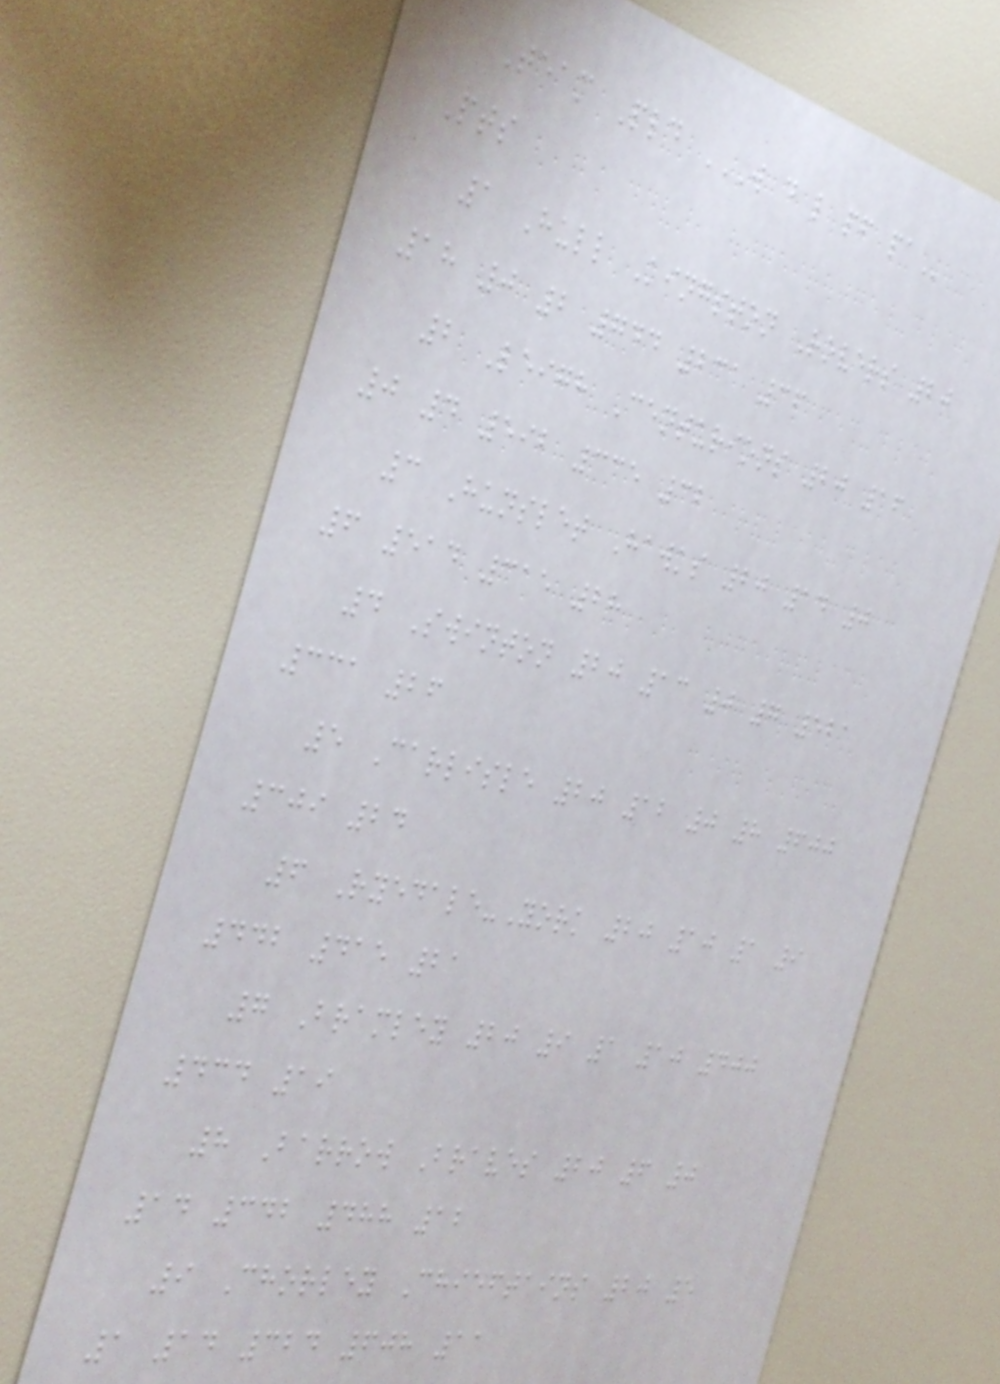Team Pld W D L PF PA
Pts
1 Hull Kingston Rovers 20
18 0 2 744 231 36
2 Leigh Centurions 20 16
0 4 592 335 32
3 Hunslet Hawks 20 14 0
6 514 315 28
4 Swinton 20 13 0 7 521
331 26
5 Carlisle 20 12 0 8 600
309 24
6 Ryedale-York 20 10 1 9
442 415 21
7 Bramley 20 9 1 10 400
434 19
8 Barrow Braves 20 6 0
14 342 488 12
9 Chorley Chieftains 20 5
1 14 324 608 11
